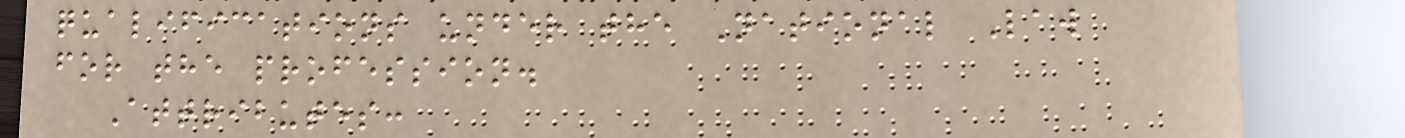qualifications under the National Law
for the profession.
Attributes:
